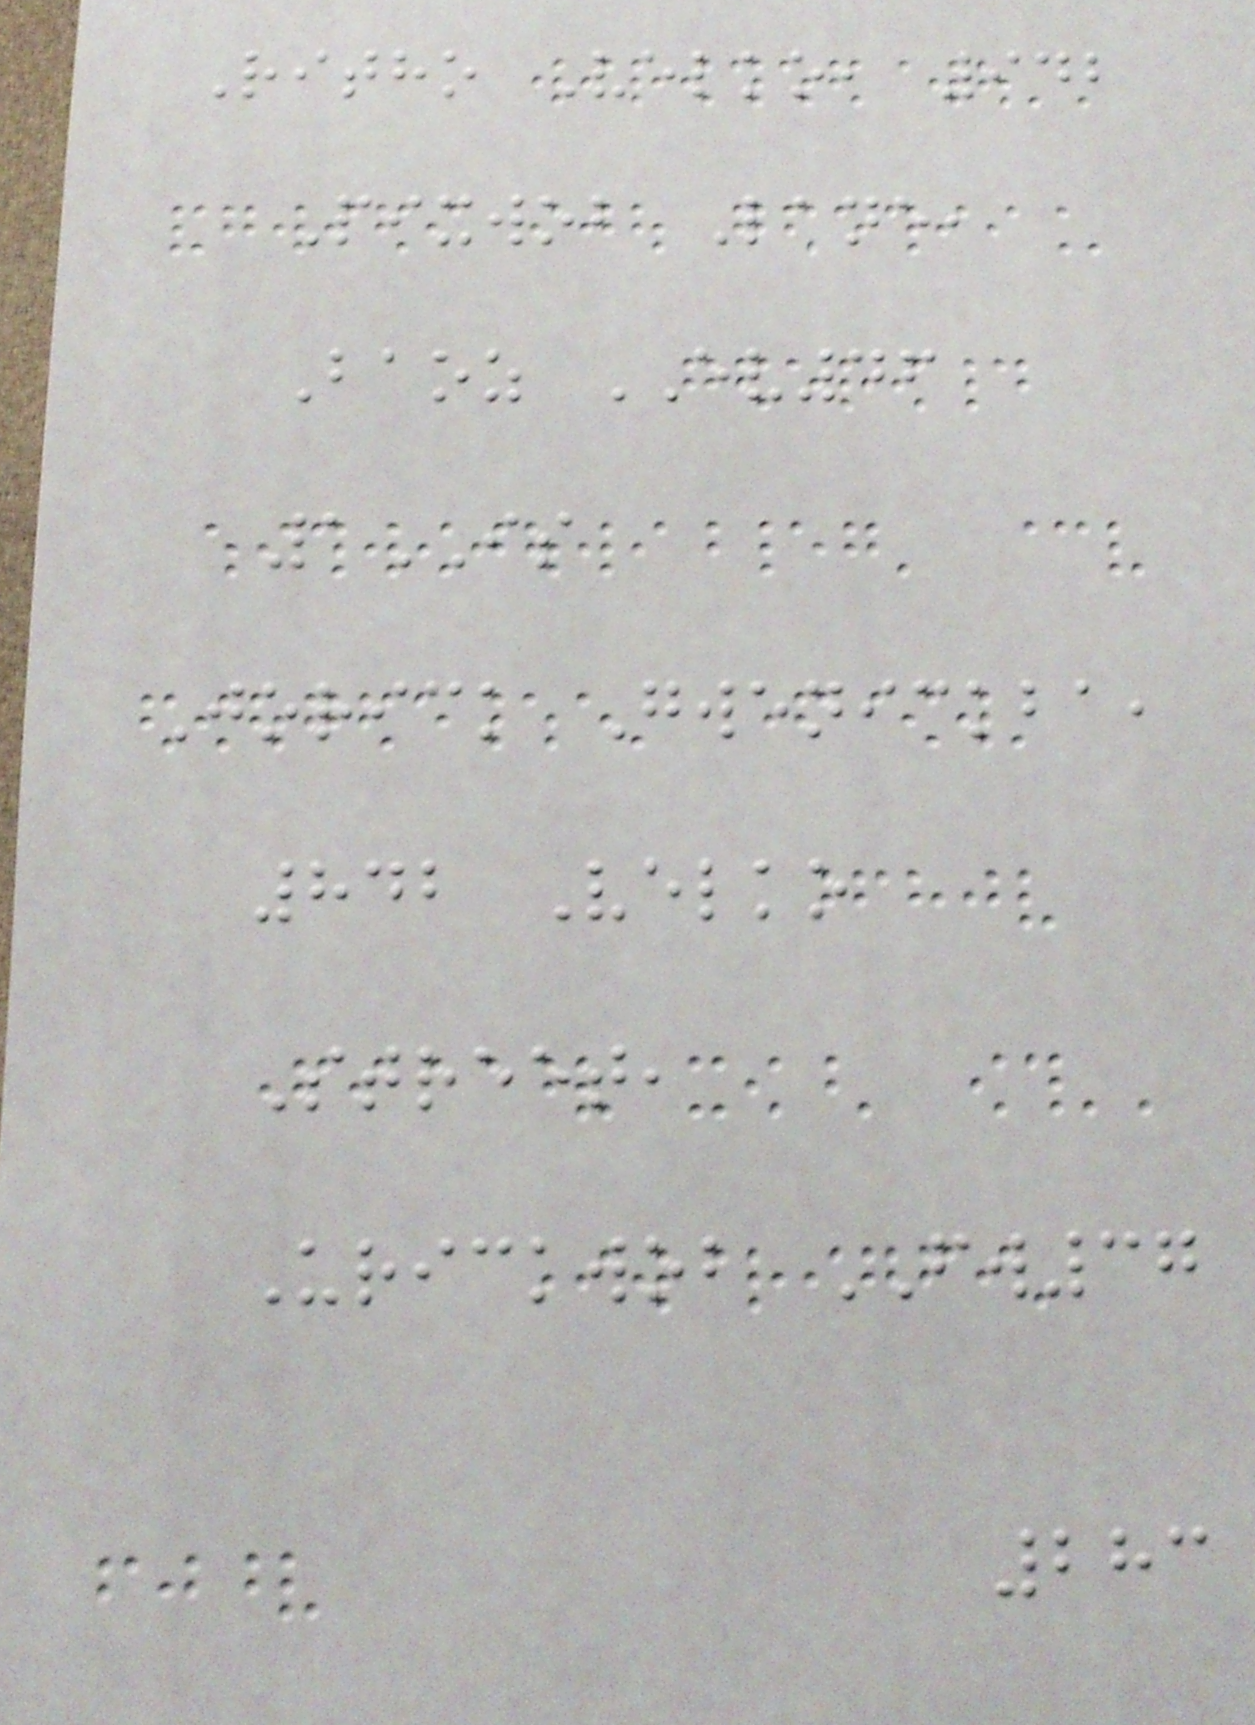Ritho Velko, 942
Pixwob Lane,
Baoz EV46
1IS
Jorick Gwenickba,
842 Velko
Street,
Urickwob FW37
283
